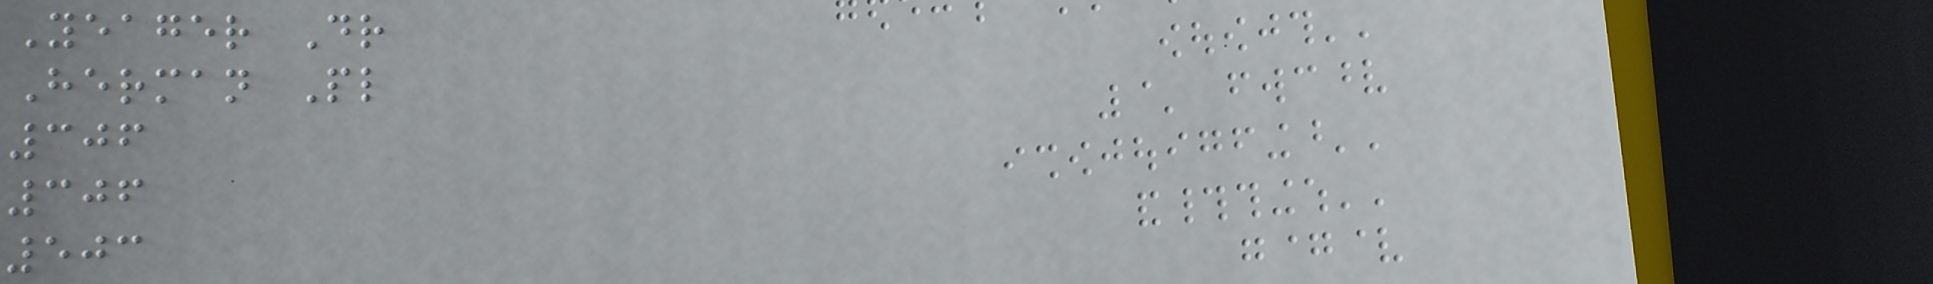Yeager Dr
Herman Pl
306
306
503
